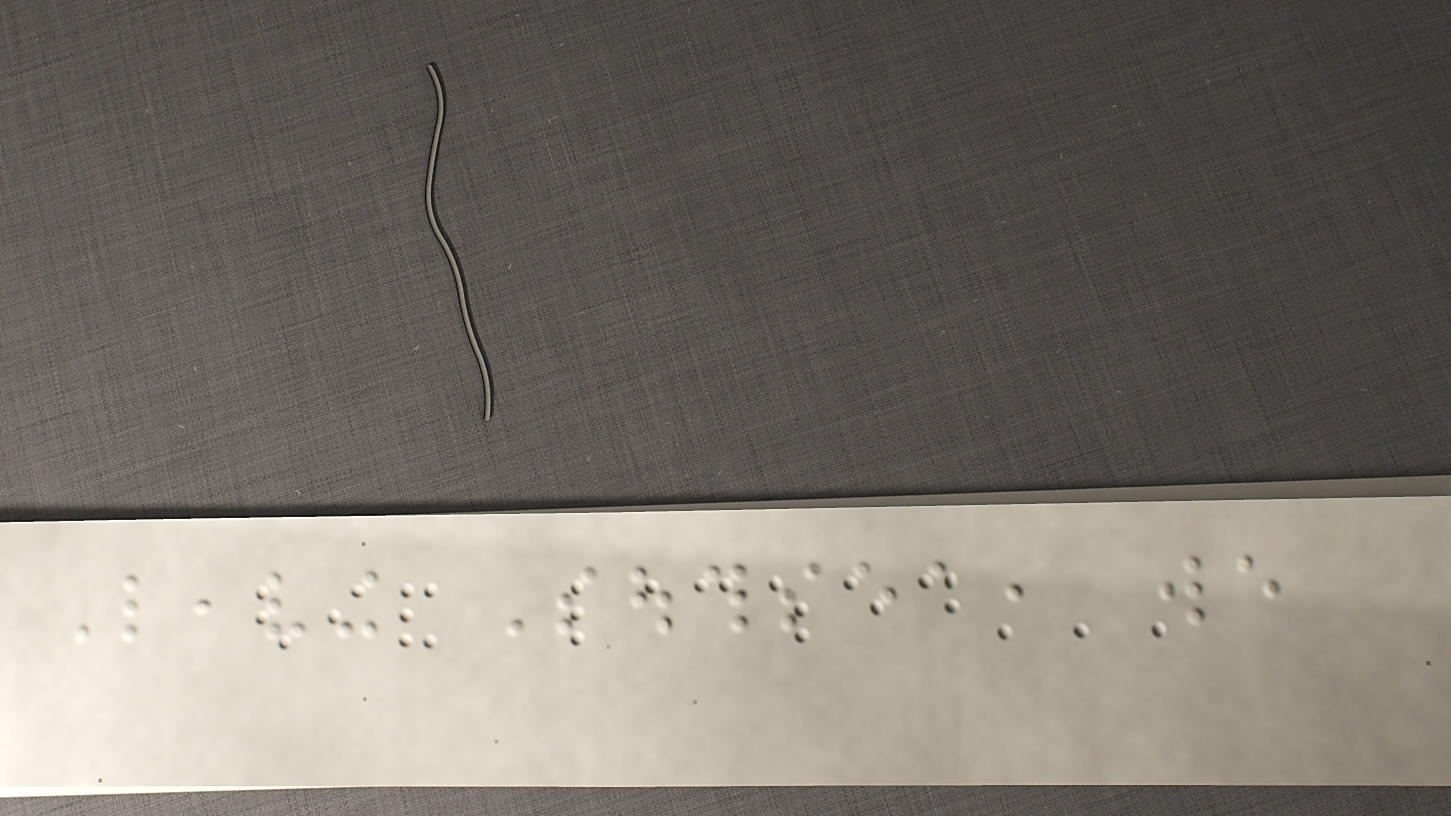Leaving Southsea, we
